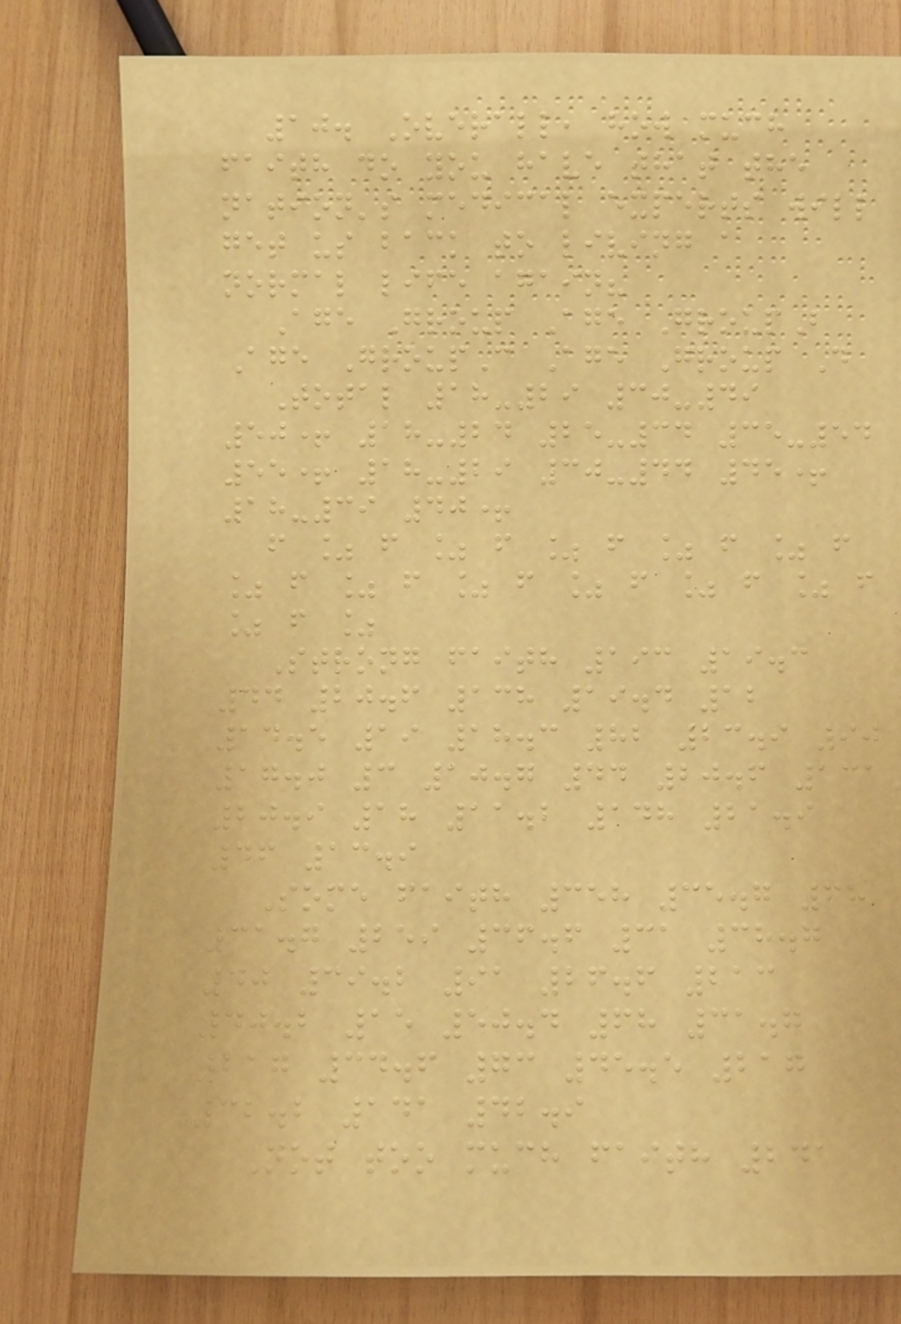10. Overall, how much
faith do you have that the
nation's medical experts will
get us back to living a
normal life again?
Age Group Age GroupB
Age GroupC Age Group D
Total 18-29 30-49
50+ 18-24 25-34 35-54
55+ 18-29 30-44 45+
18-39 40+
f % f % f % f % f % f
% f % f % f % f % f % f
% f %
Strong faith 193 19.3
44 20.6 138 19.4 12
14.5 19 18.3 82 23.9 90
17.0 3 10.7 44 20.6 131
20.9 18 11.2 148 21.9
46 13.9
Some faith 358 35.7 68
31.7 259 36.6 31 38.7
40 39.2 91 26.6 213
40.2 15 50.4 68 31.7
217 34.6 73 45.5 217
32.2 141 42.9
Not too much faith 241
